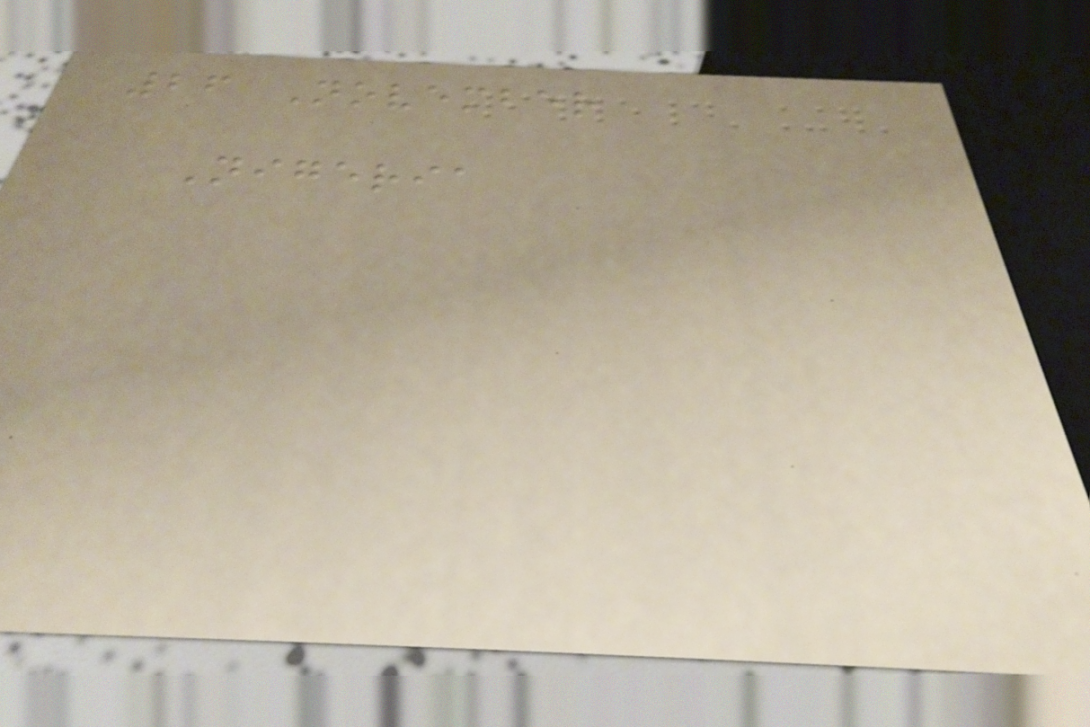26 November
Nigeria
